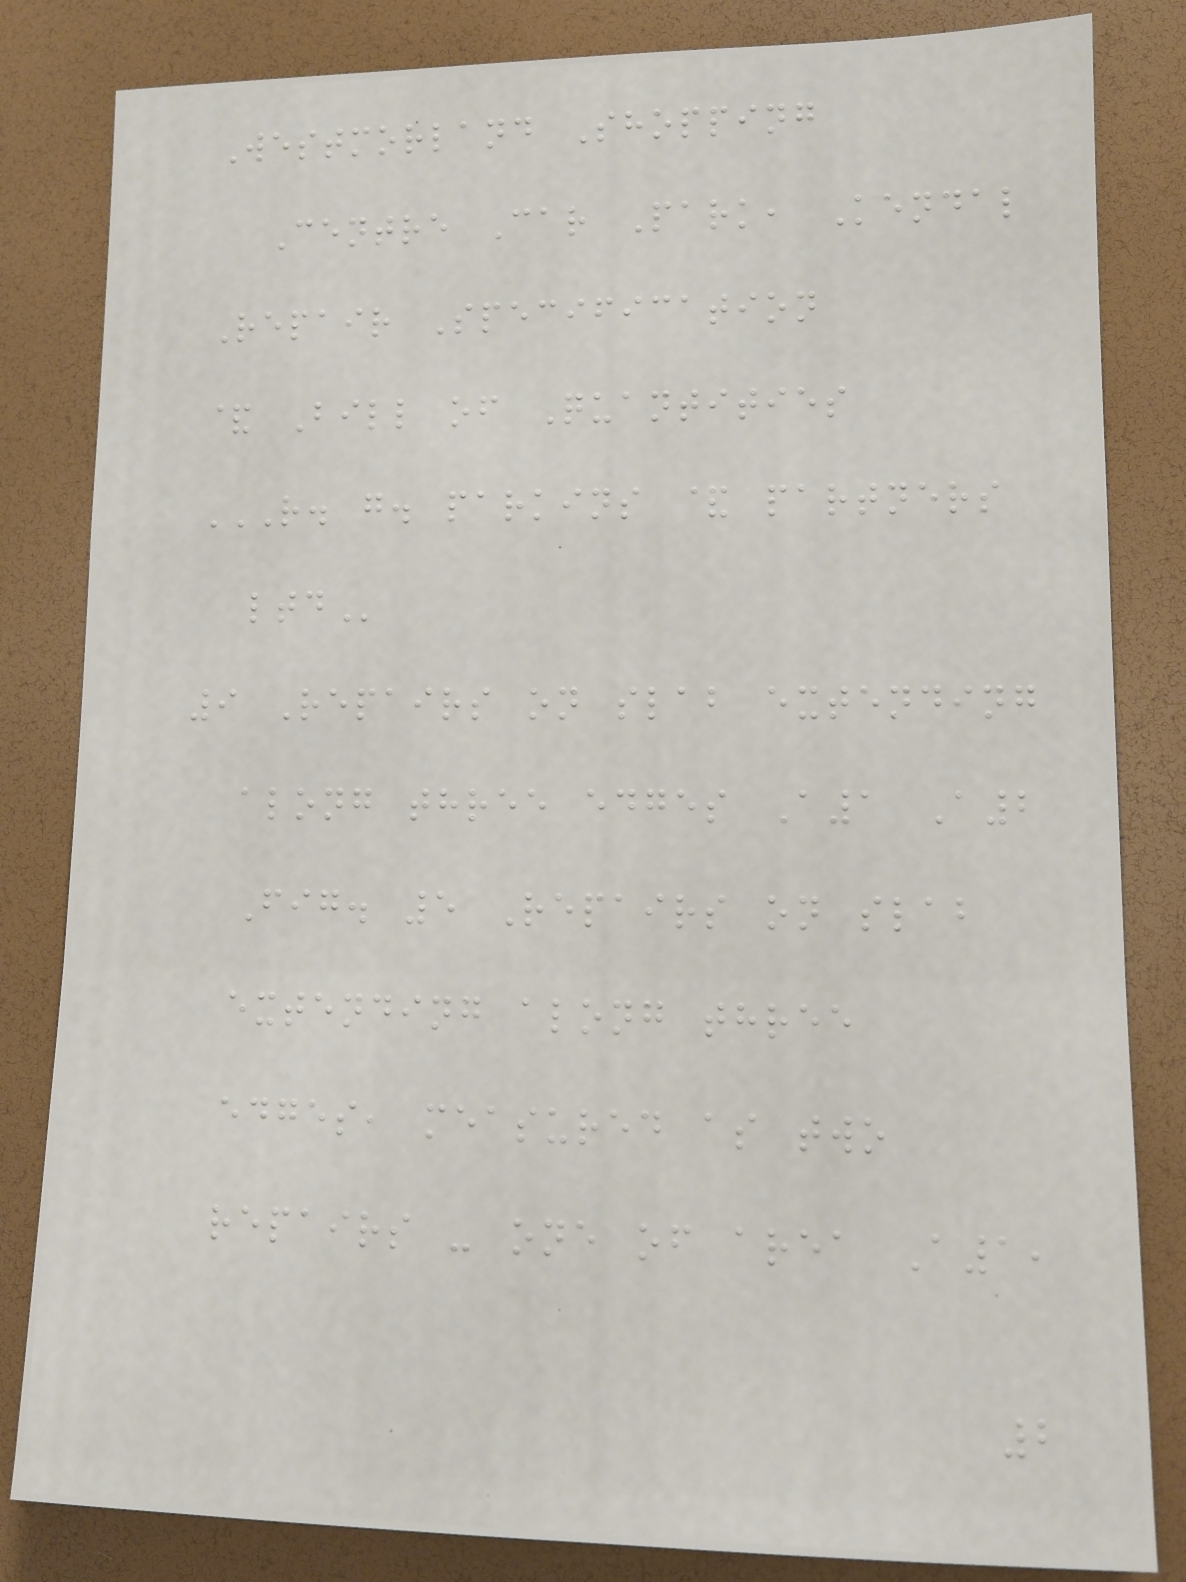Westmorland Shopping
Centre Car Park, Kendal
Repair Specification
& Bill of Quantities
R. G. PARKINS & PARTNERS
LTD
9 Repairs on slab extending
along three edges A1 A2
Fig. 5 Repairs on slab
extending along three
edges, measured as two
repairs - one of area A1,
2
